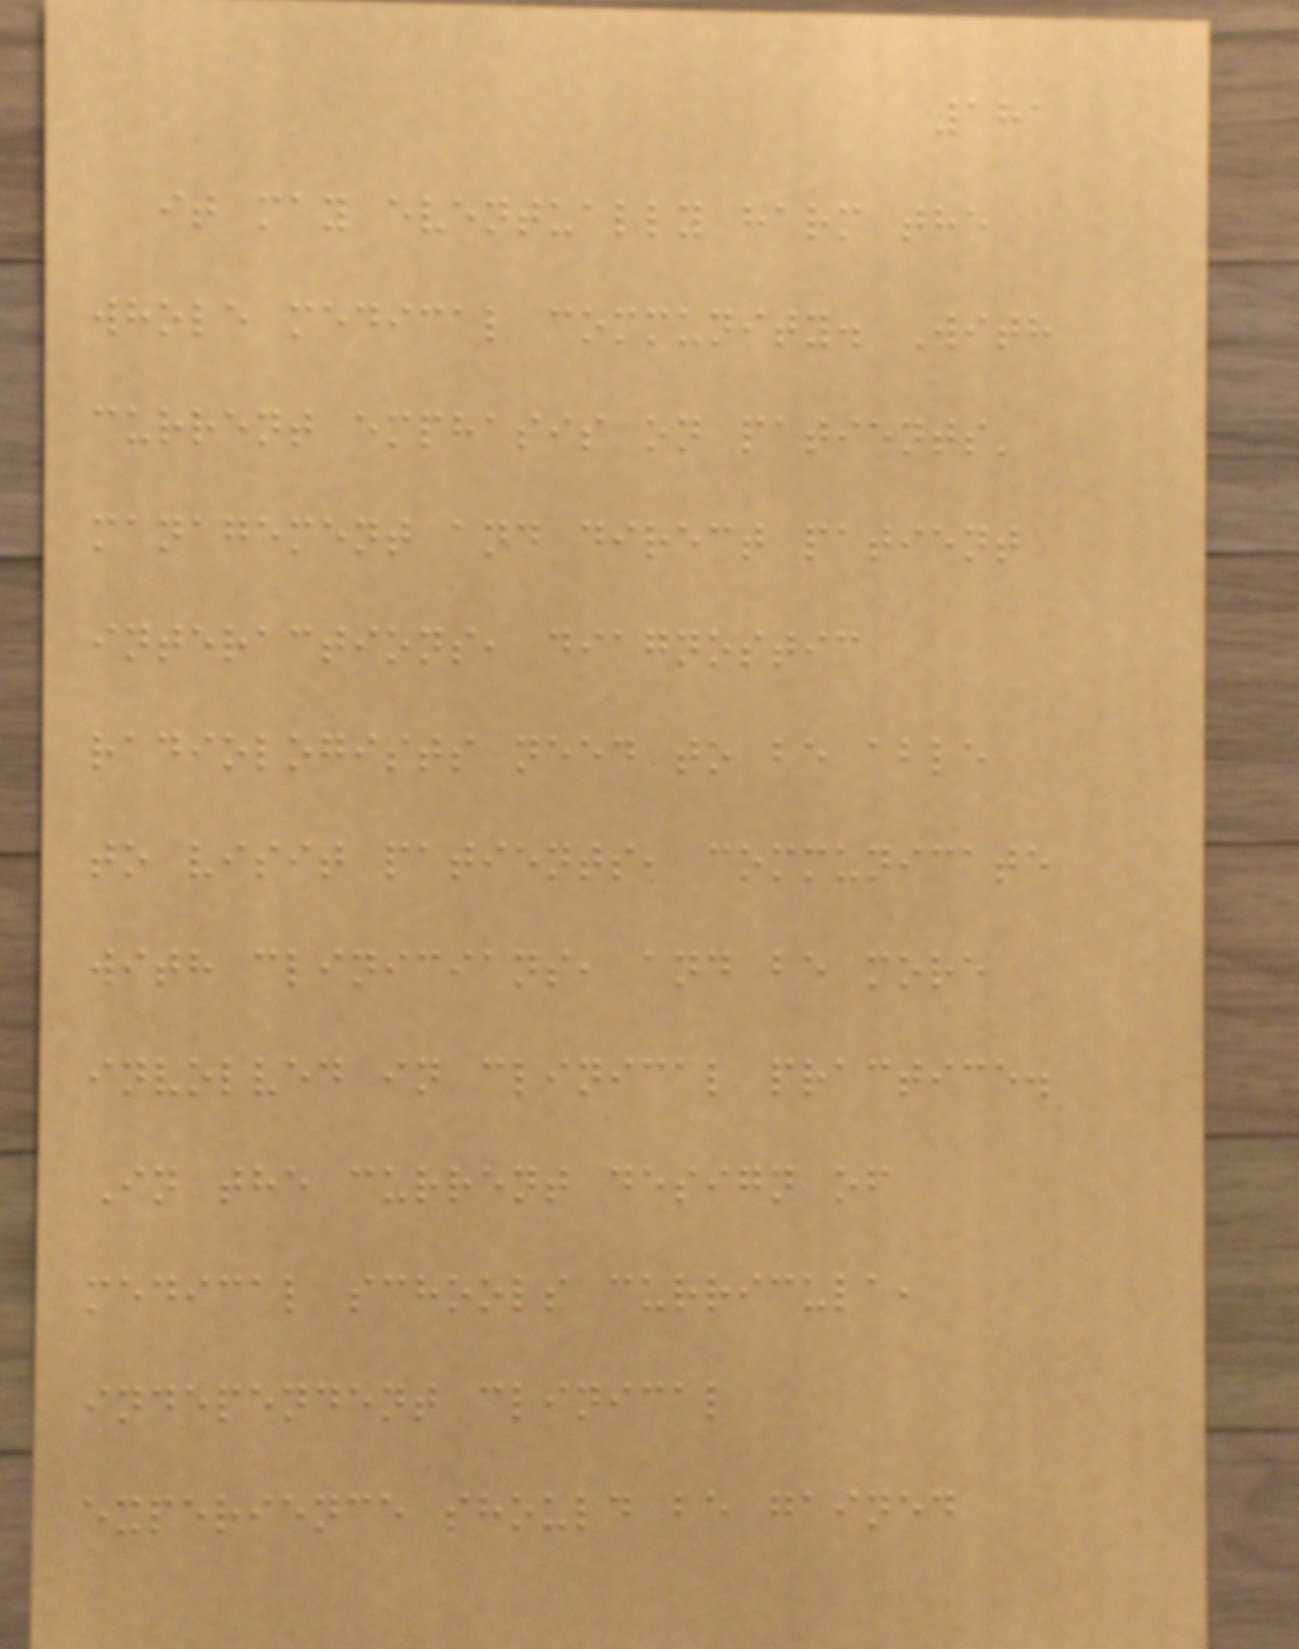181
it may eventually harm the
whole medical community. With
current emphasis on patients'
management and direct patient
interactions, diagnostic
radiologists need to be able
to visit patients, communicate
with clinicians, and be more
involved in clinical practice.
In the current design of
medical schools curricula,
independent clinical
experience should be gained
